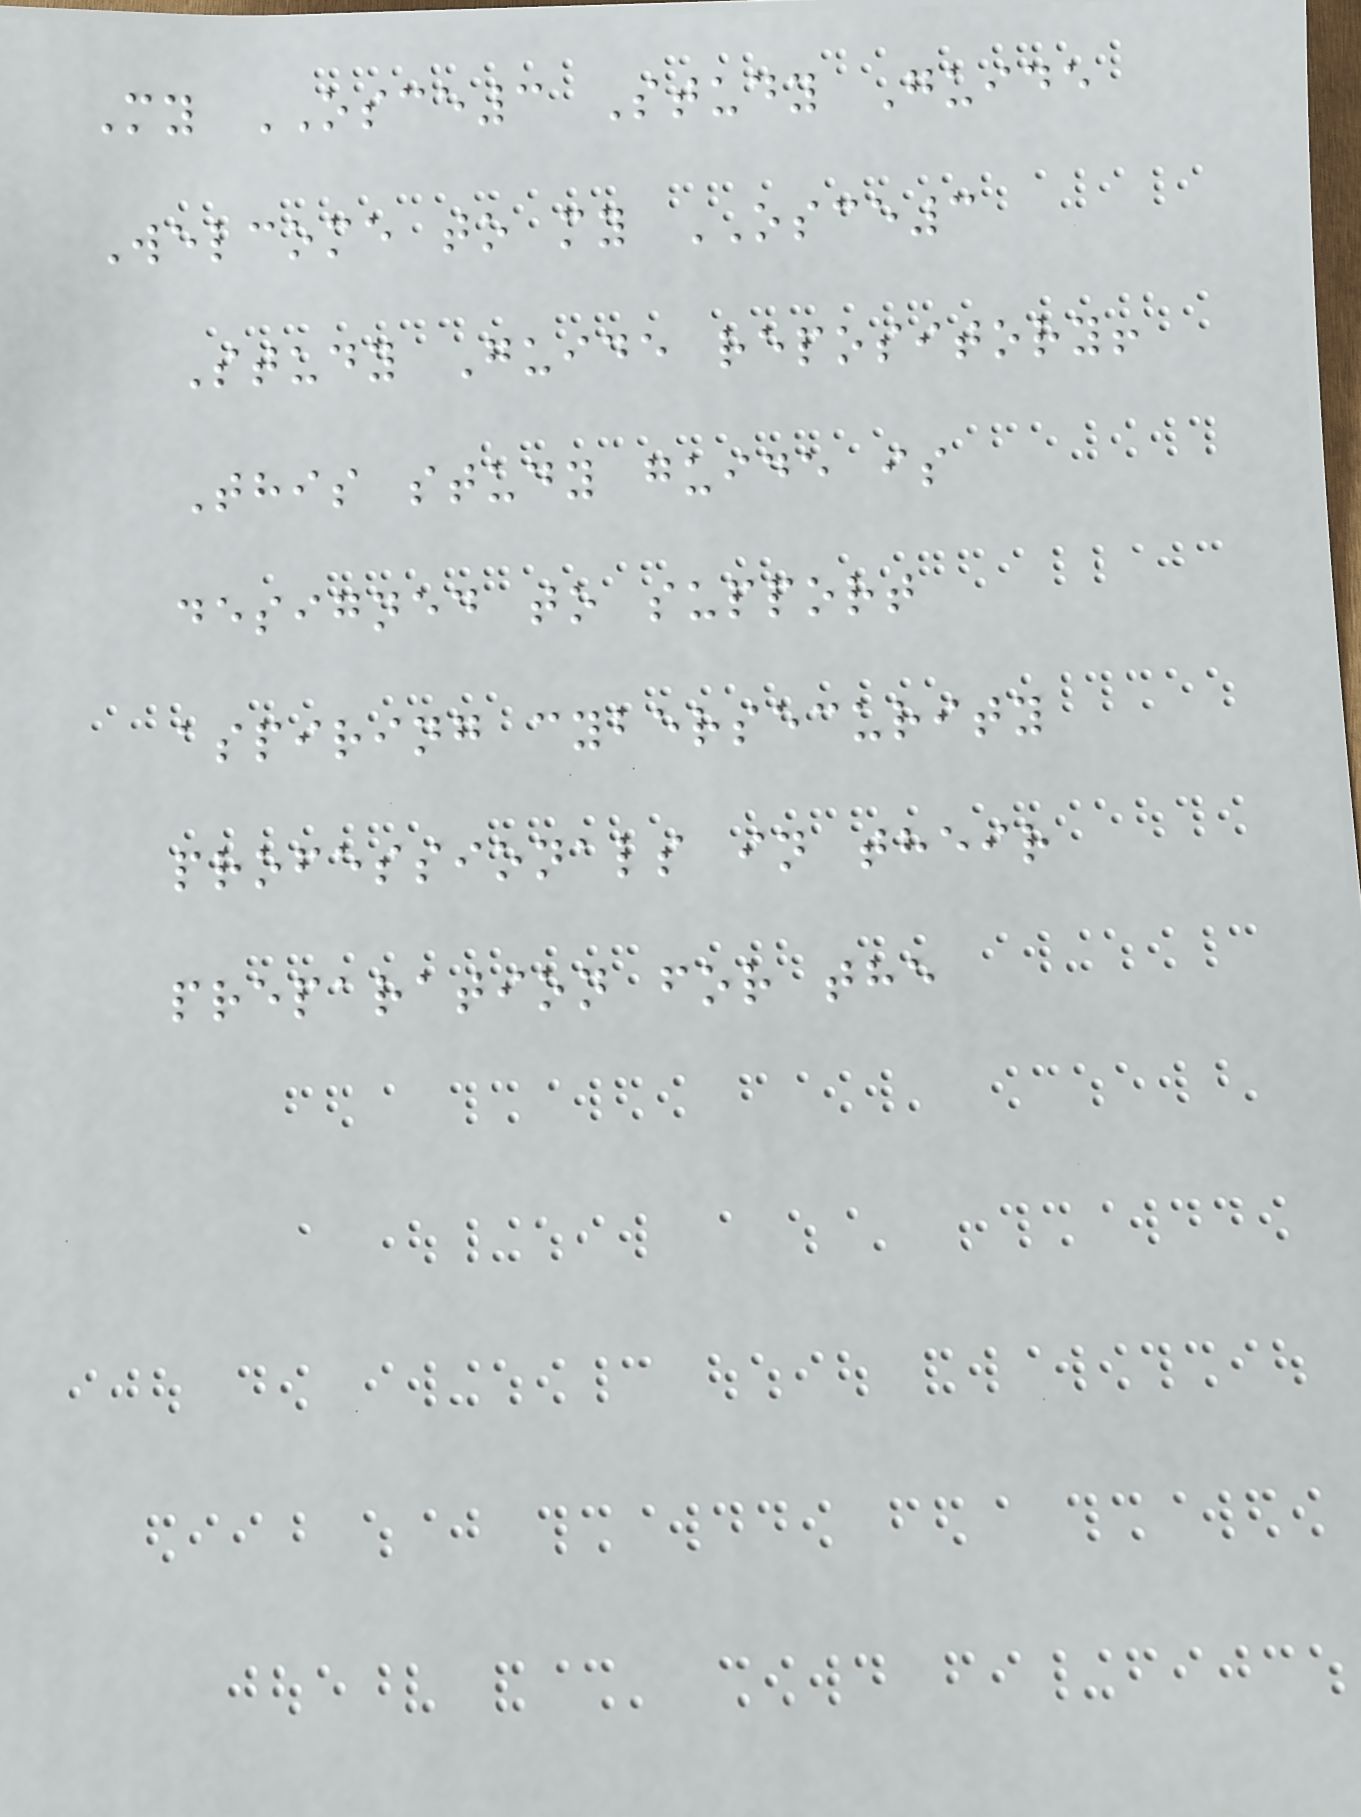My OSCE3 Study Guide
Welcome to my OSCE3
Study Guide repository!
This study guide is
designed to support
aspiring cybersecurity
professionals in their
preparation for the
